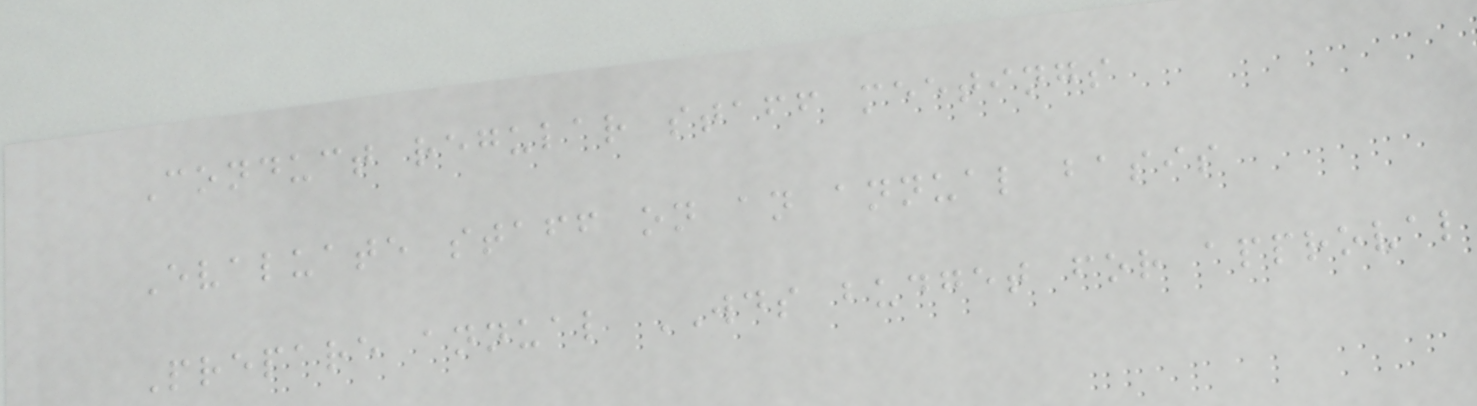Conduct regular staff meetings
Evaluate staff on an annual basis
Prepare annual WDS budget for approval
